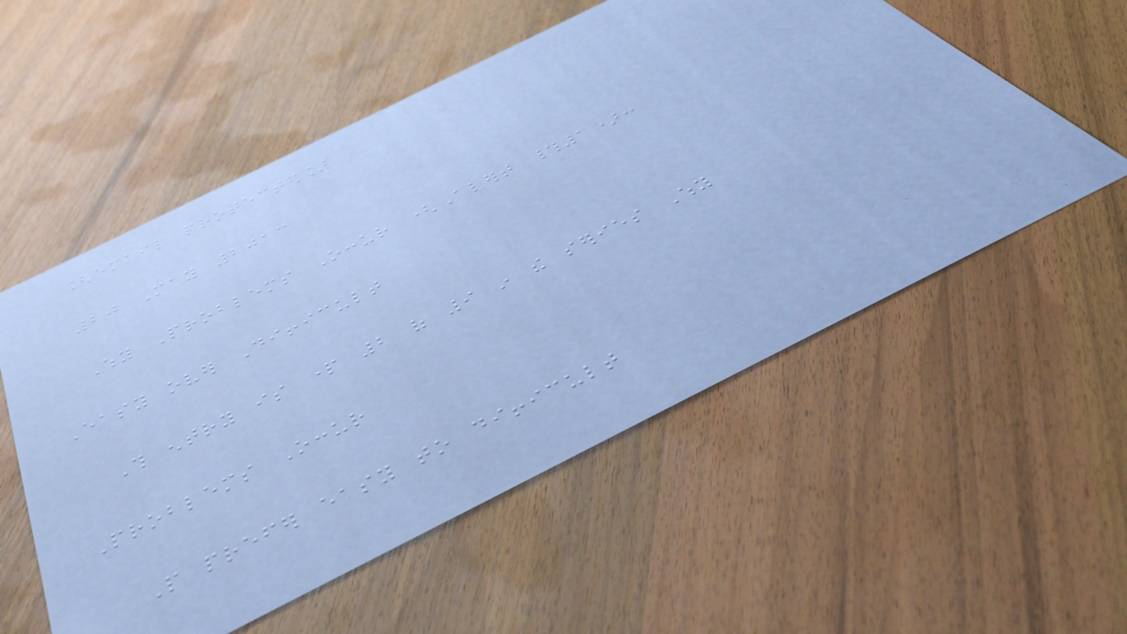[email protected]
20 May 2013
Why Problems Occur (Alert #1):
Easy over Difficult
This entry is part 2 of 9 in the series Why
Problems Occur
People prefer easy to difficult
